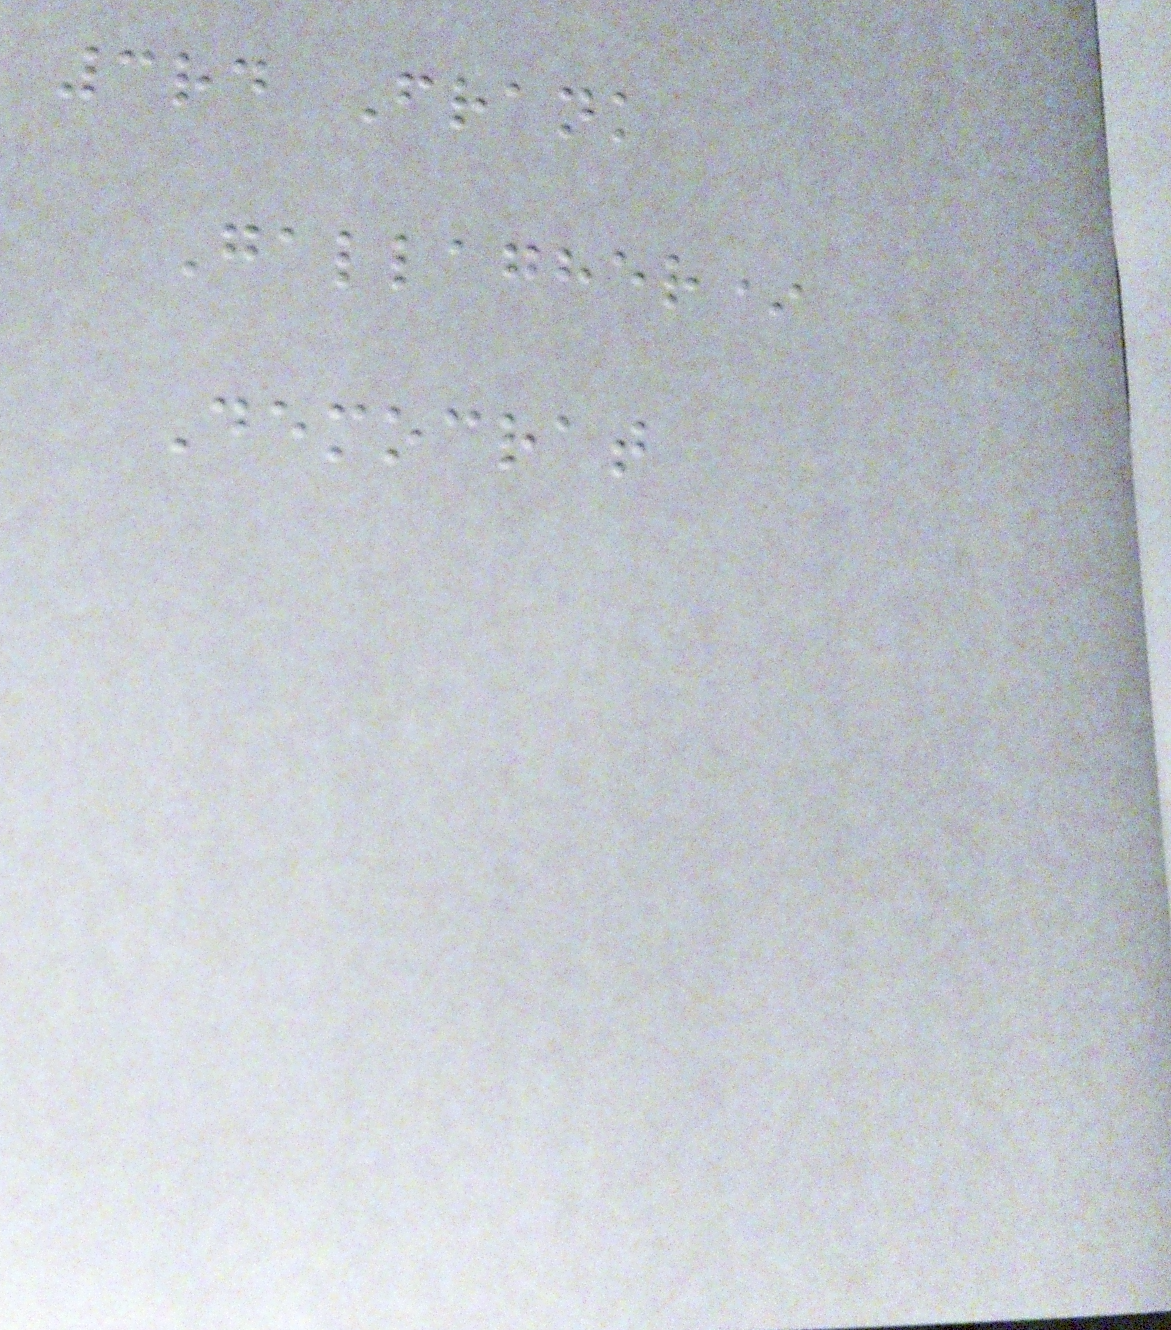3rd Frank
Gallagher*
Democrat
